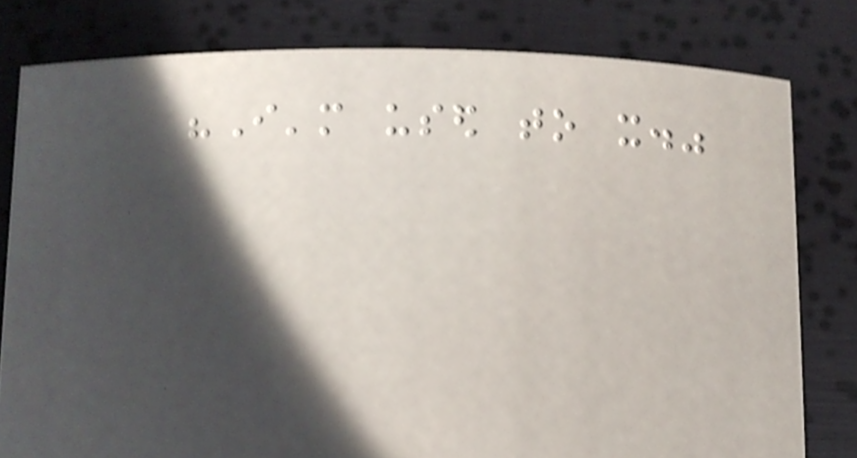"I'm used to it."
